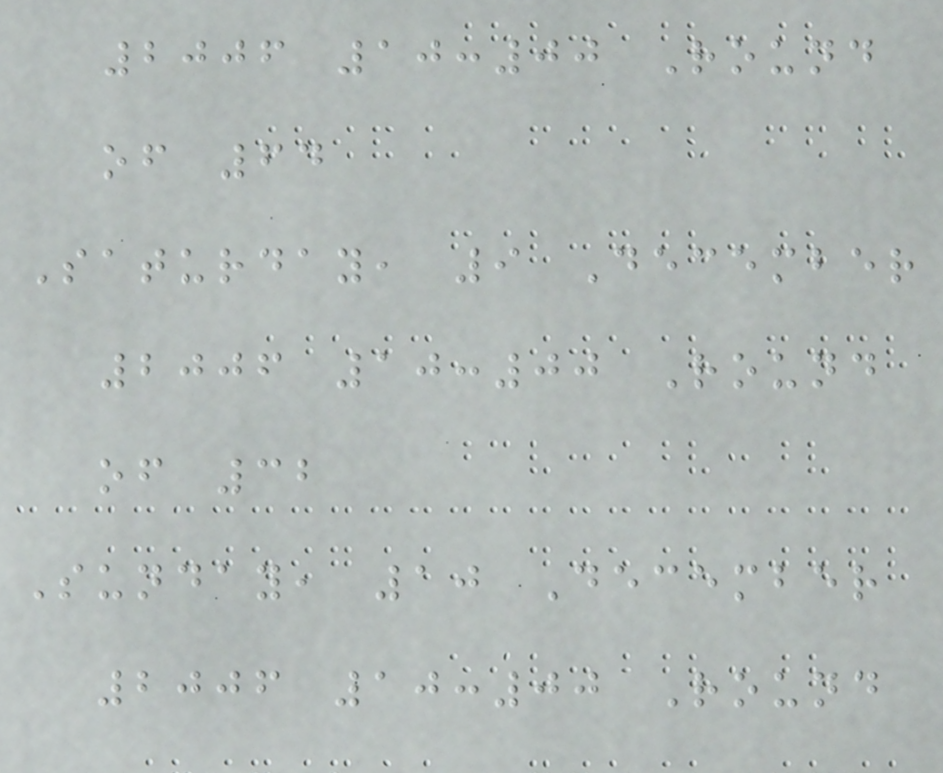2006 10:00 Round
of 64
Saturday, 9 December
2006 10:00 Round
of 32
Sunday, 10 December
2006 10:00 Round
